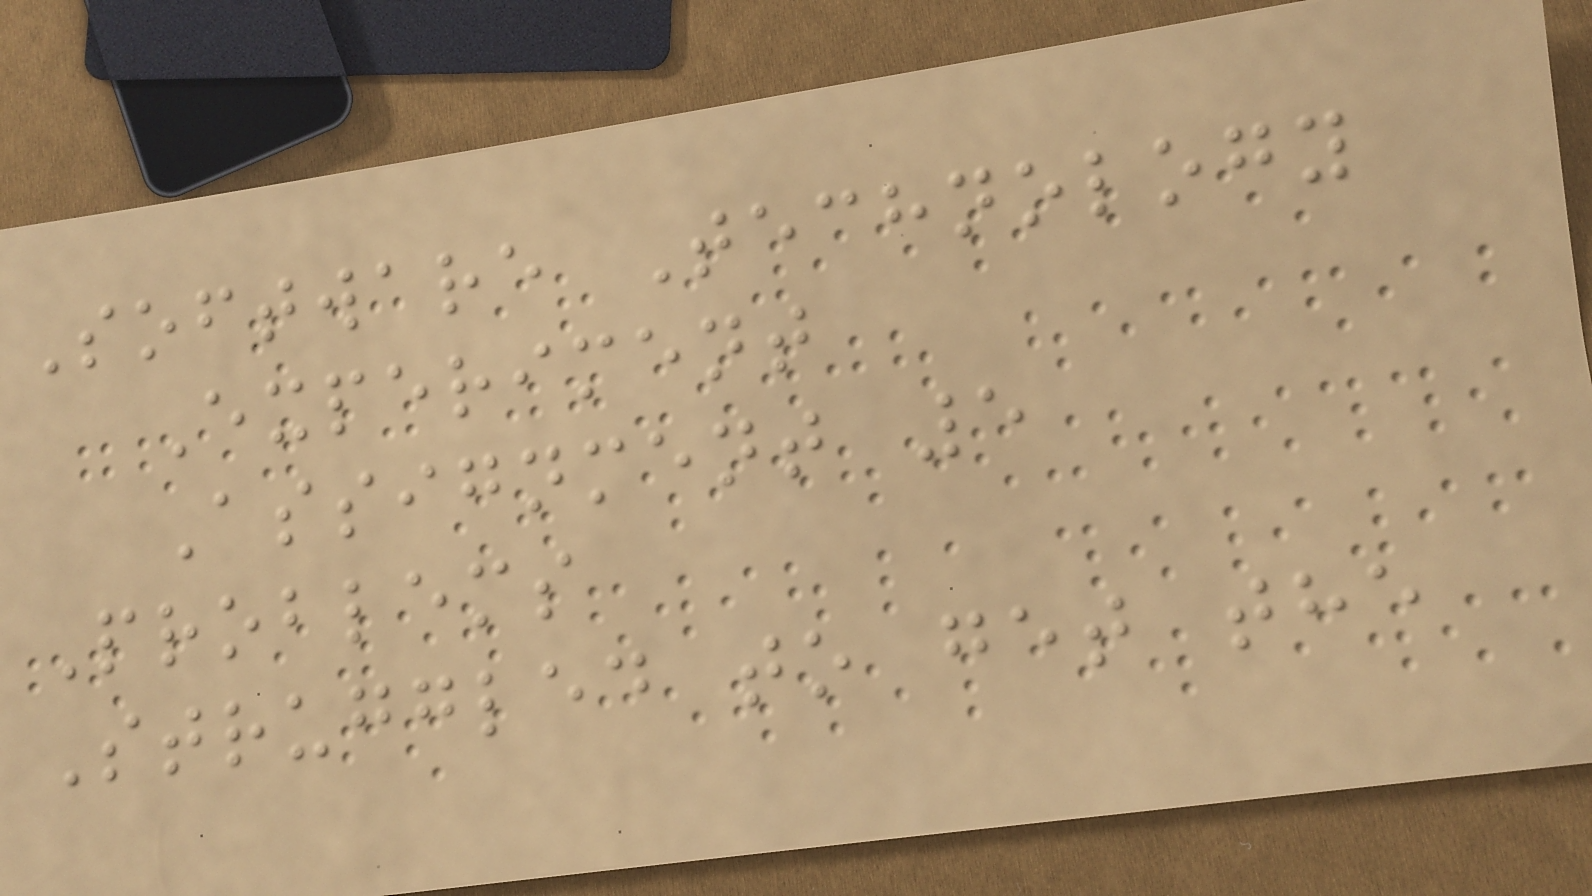Software Technology
Experiment
Assignment 5
Problems
Struggled to get the
